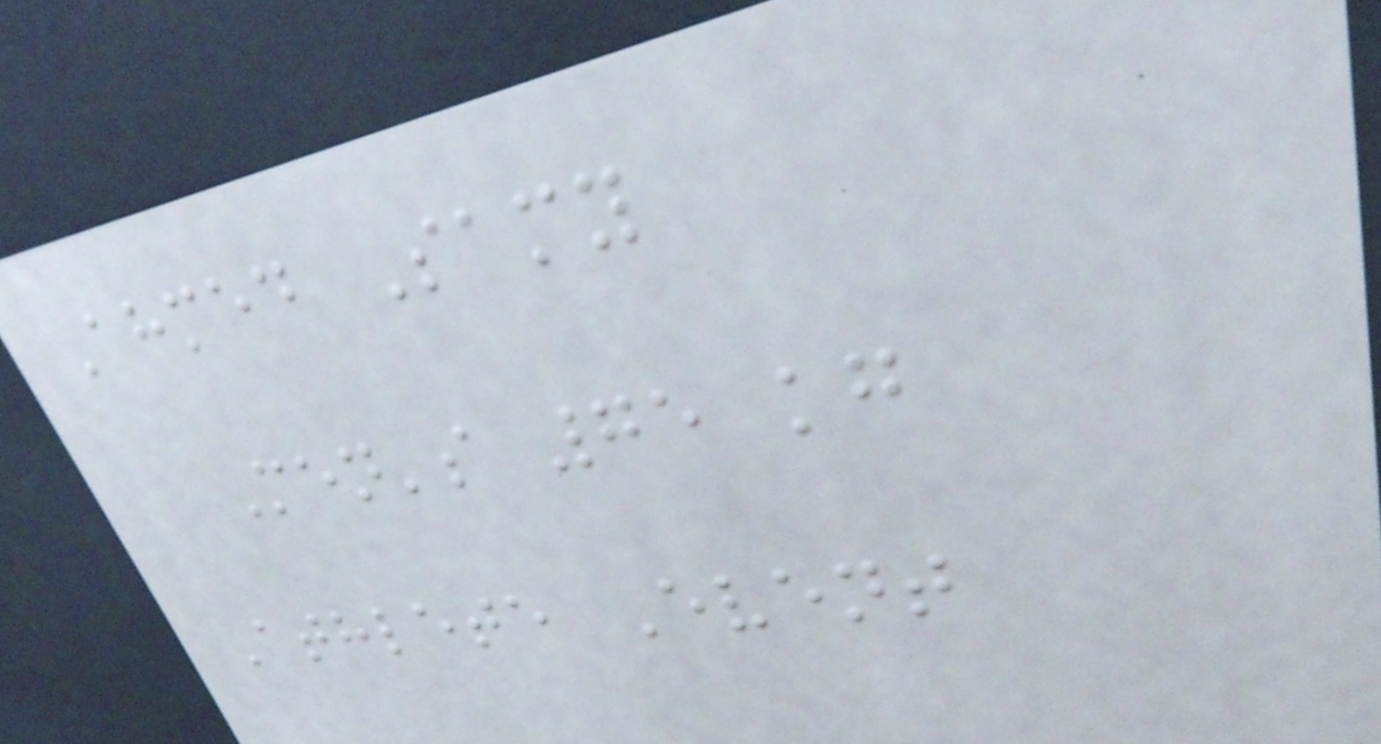Ahmed Samy
Men's 75 kg
Athlete Event
